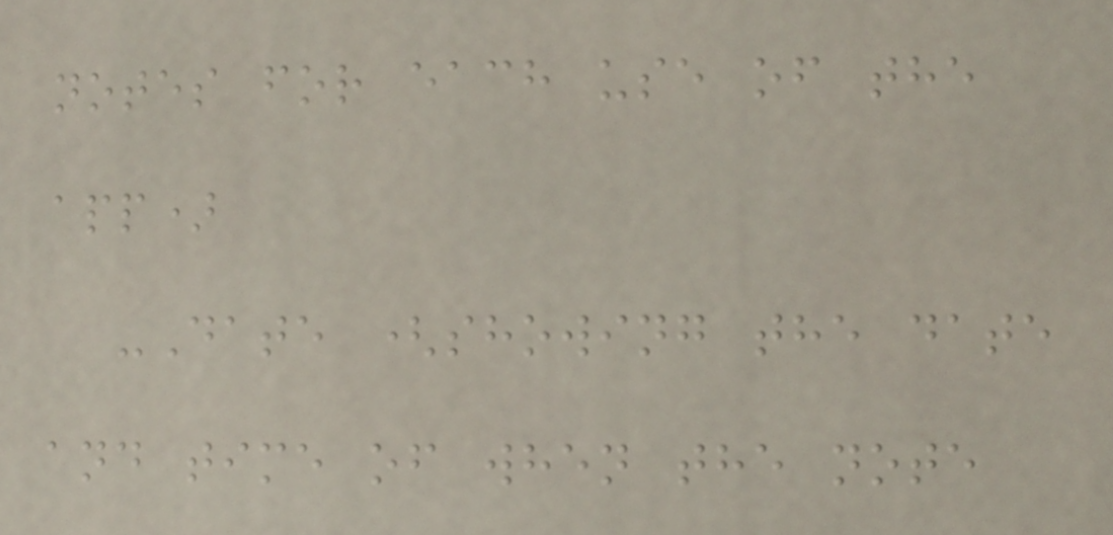notes for each use of the
app)
-Date (showing the date
and time of when the note
